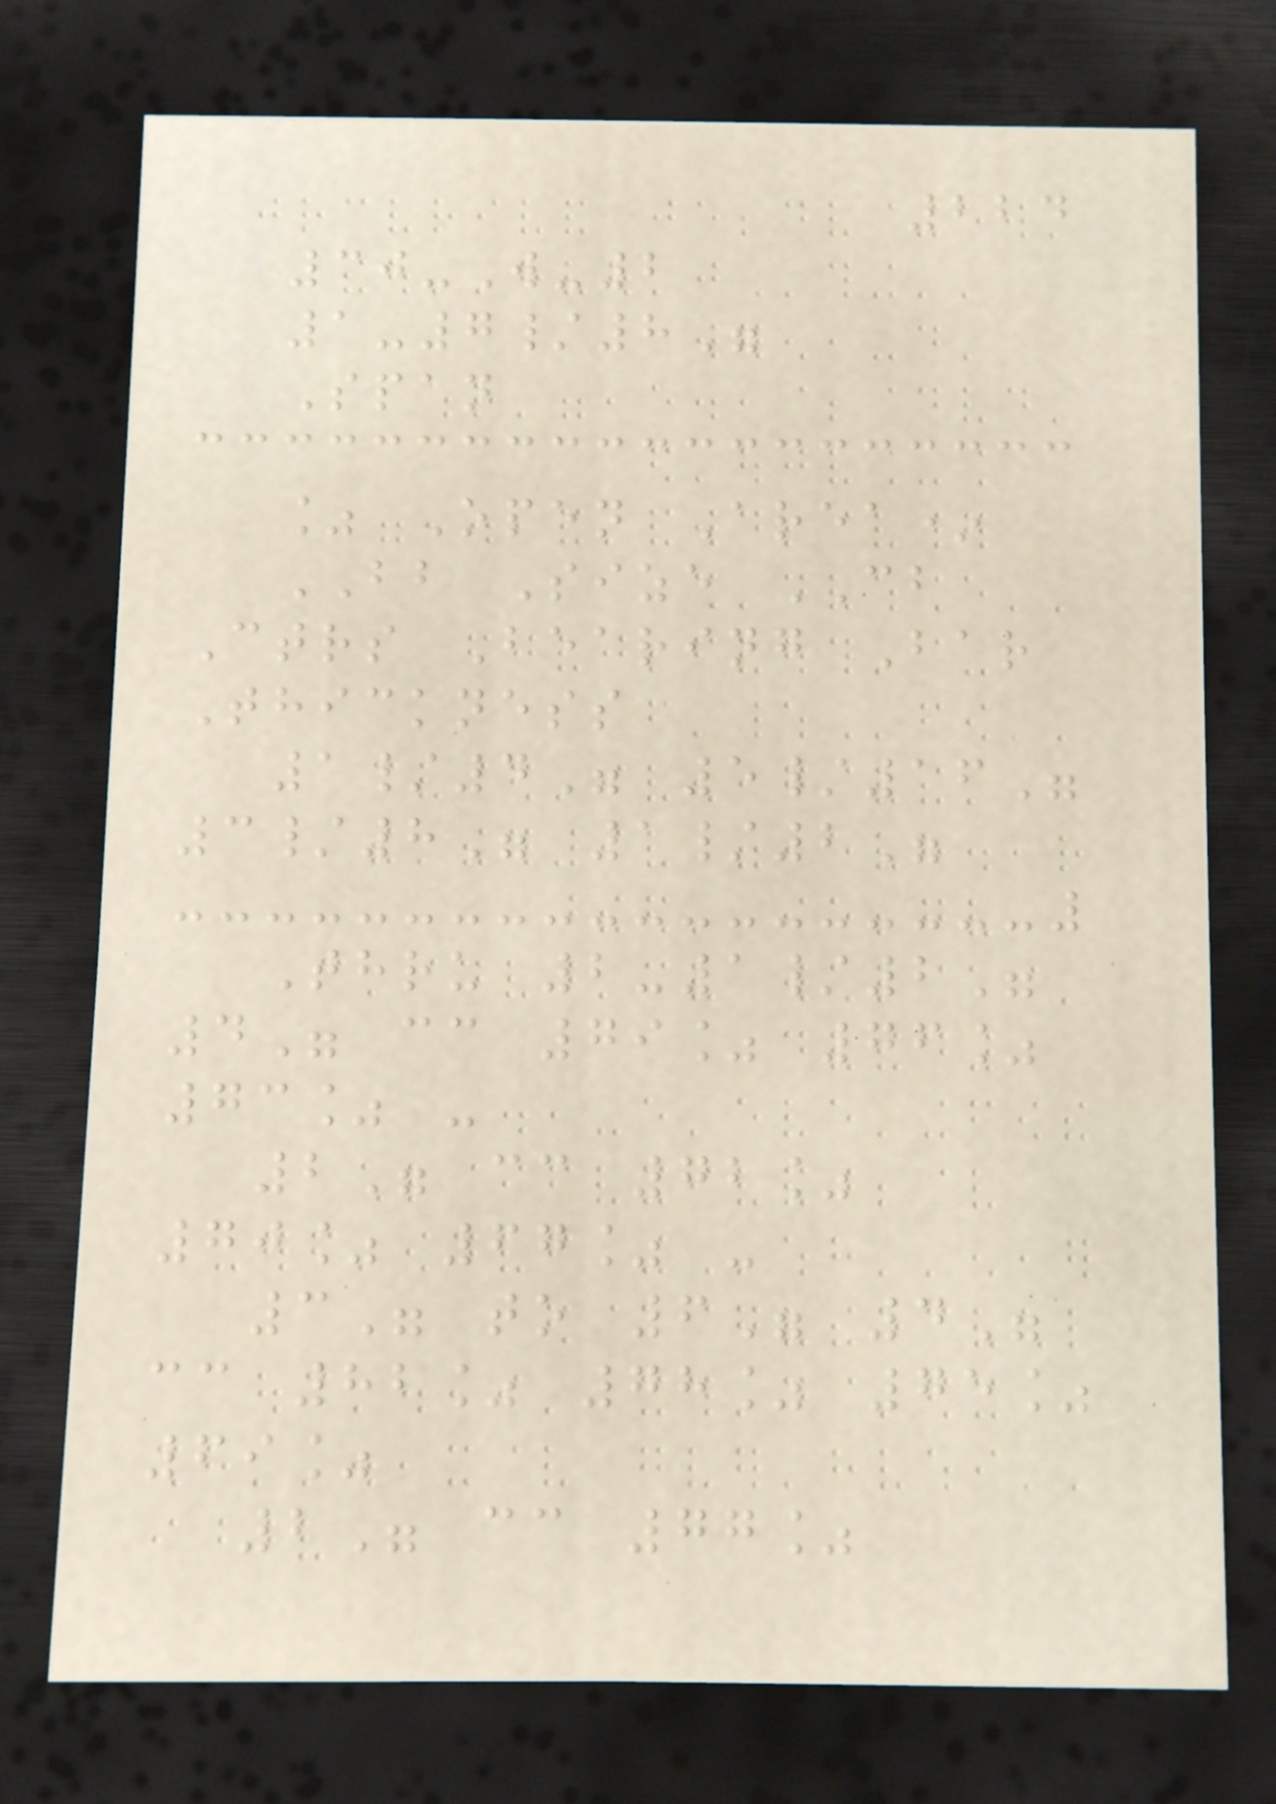224
30-W-2
1-7/8"
Span
% Open Area*
BB Size CB
Ctrs Bearing Bar
Thickness
1/4" 5/16"
3/8" 1/2"
Thru 2-1/2"
4" cc 79% 76%
73% -
2" cc 72%
70% 67% -
3" to 6" 4"
cc 82% 78% 75%
69%
2" cc 77%
